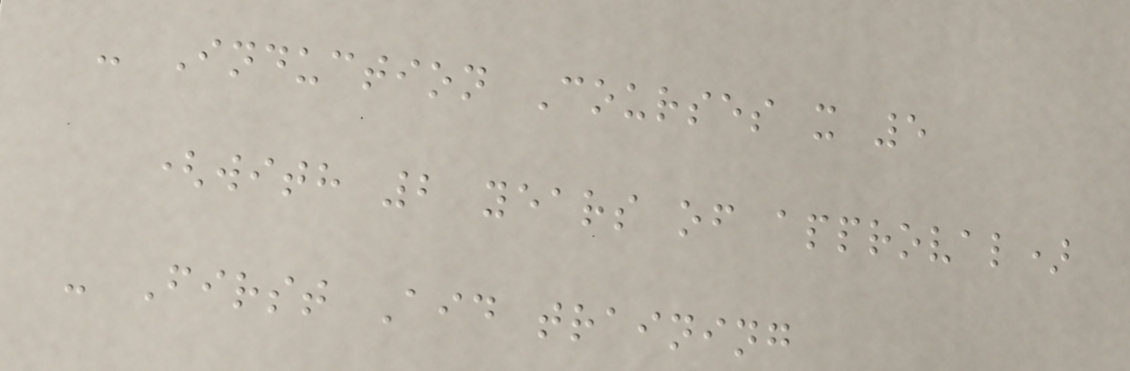- Induction Courses x 5
(with 2 years of approval)
- First Aid training
